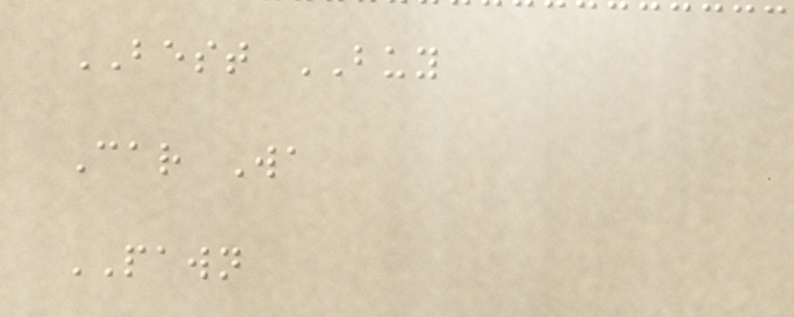BEST BUY
Car Wa
PAWN
